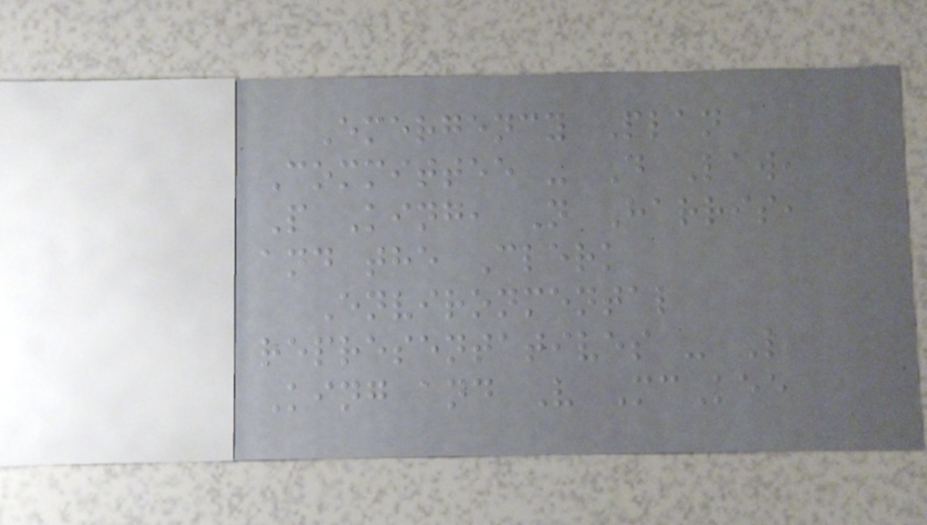Emergency Plan
Committee - D Law,
P King, N Harris,
and the Clerk
Environmental
representatives - L
King and V McKee
